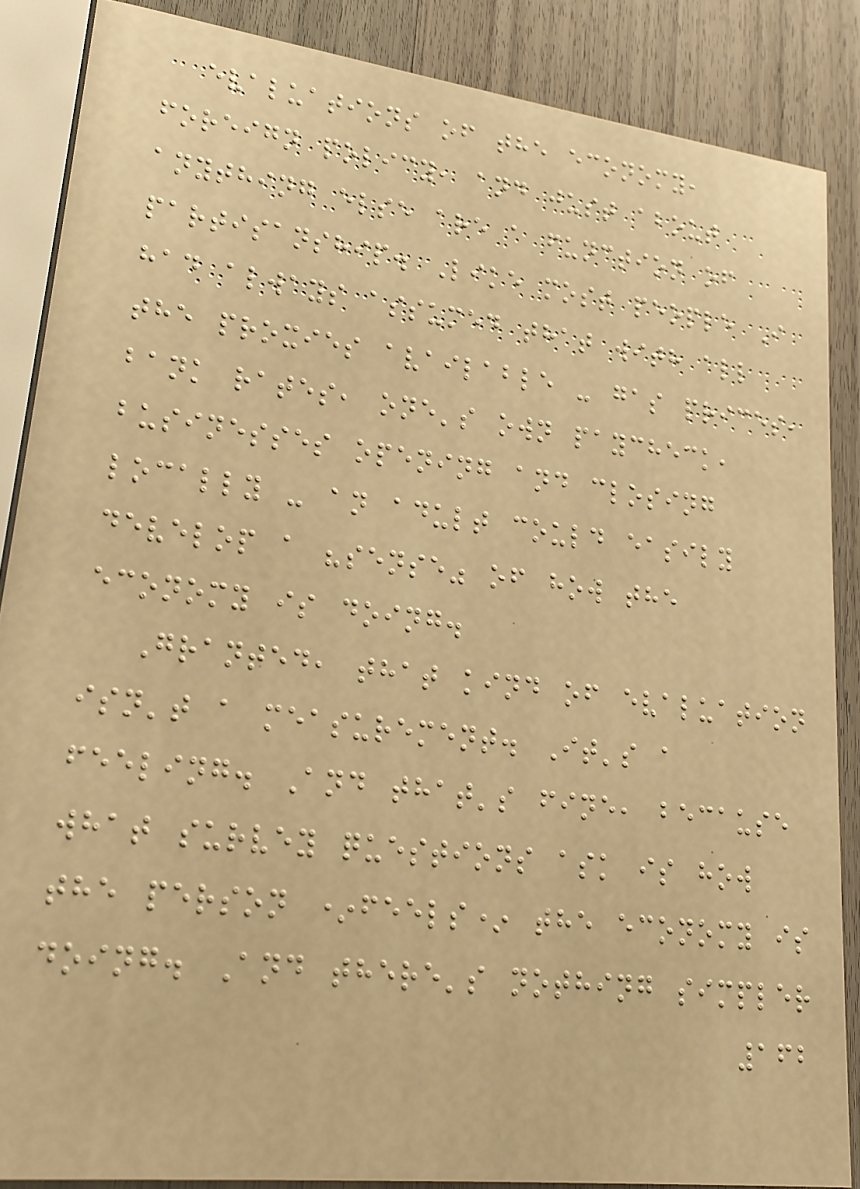evaluations of the economy,
foreign policy, and just about
anything else are a function of
partisanship. Like most people I
had always assumed that with all
the proxies available - gas prices,
bank rates, one's own paycheck,
businesses opening and closing
locally - an adult could easily
develop a "sense" of how the
economy is doing.
Granted, that kind of evaluation
isn't a measurement. It's a
feeling. And that's fine, because
what survey questions ask is how
the person *feels* the economy is
doing. And there's nothing simpler
162
